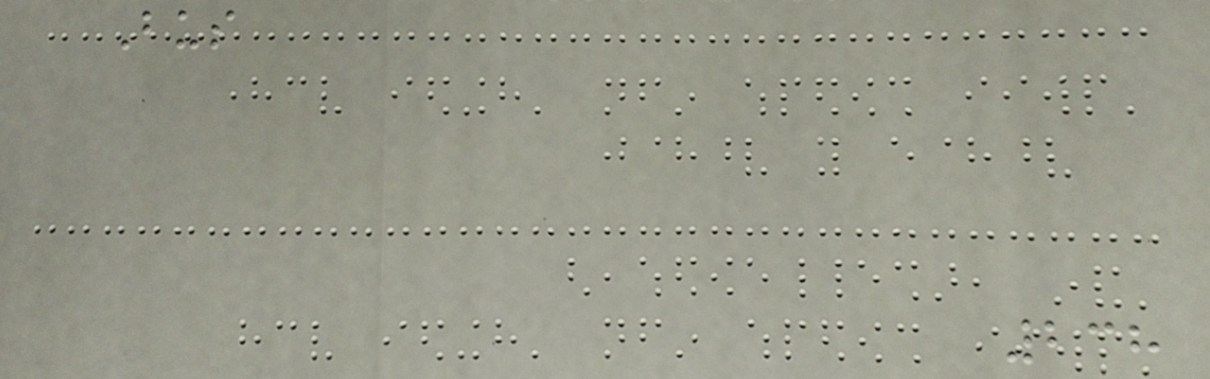Bus
238
